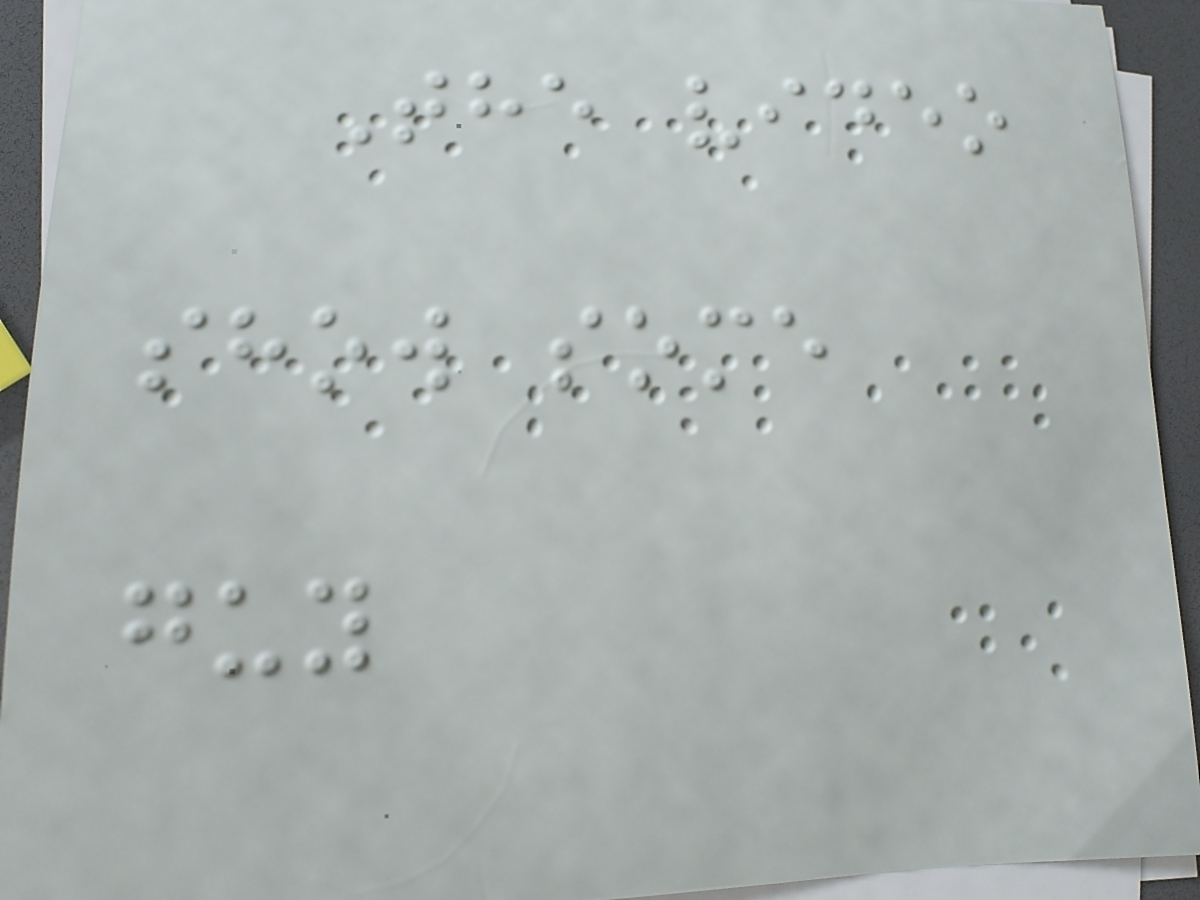The video
show some
guy
